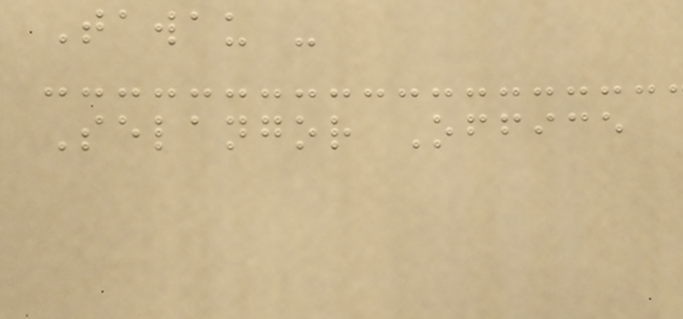Tawau -
Selangor Office
